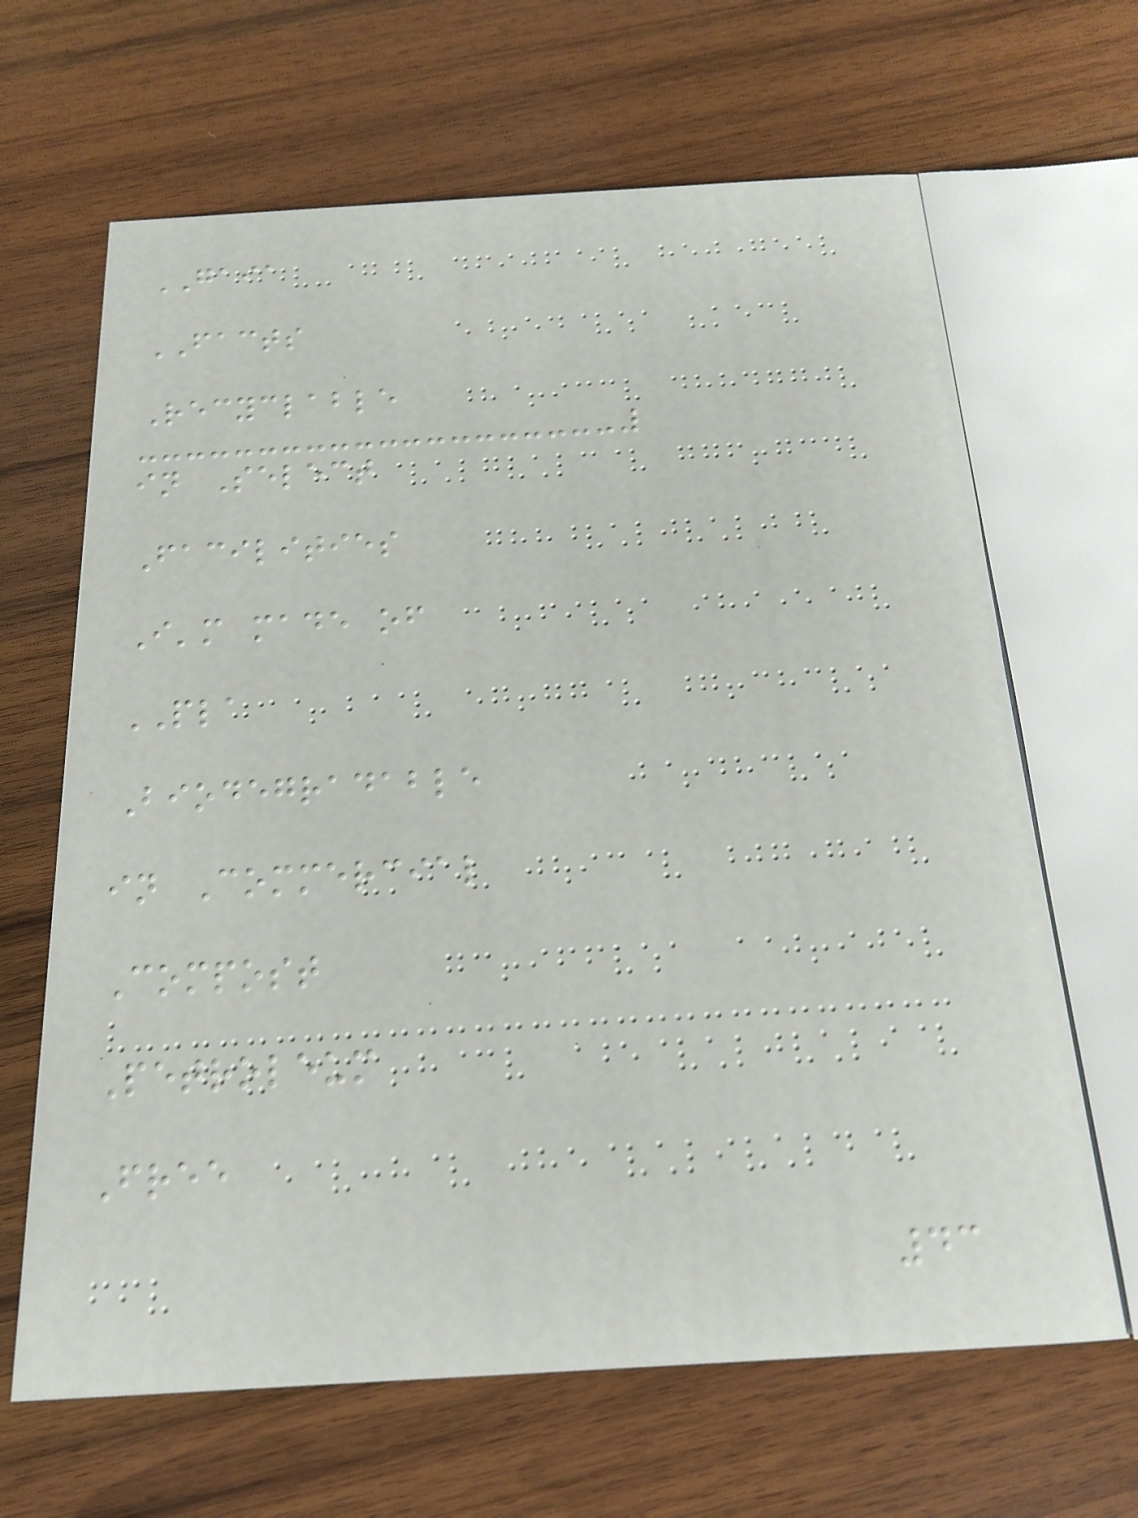GAIA
FACTS
Recyclable
in Select
Facilities
I'm made of
PLA
Biodegradable
in Commercial
Compost
Petroleum
Free
43
